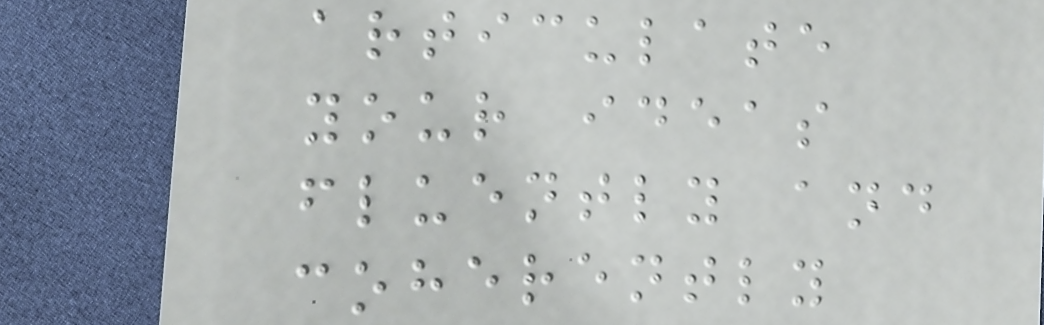articulate
your ideas
fluently and
coherently
